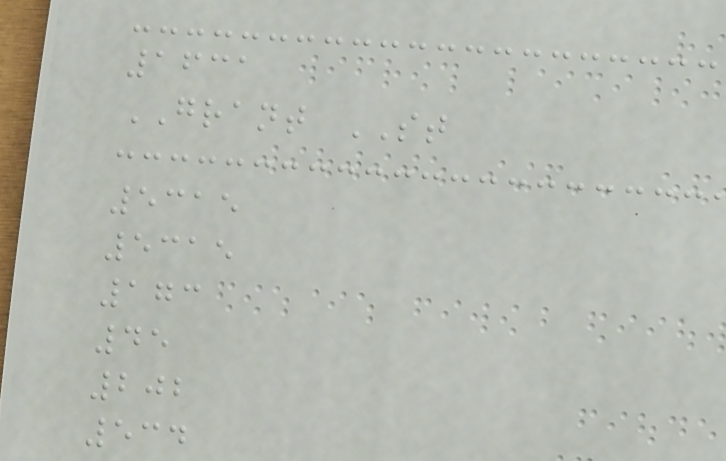1631
GRANT ST
5315
5315
173
45
202
534
